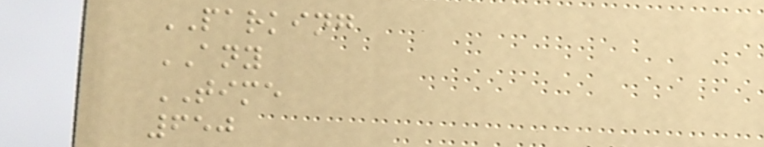PARKING
ANY
TIME
650
